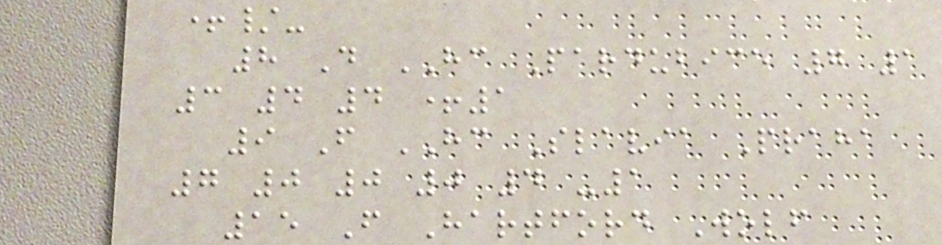+/-
8 D HC Pardubice 7 1
3 4 4 +1
9 F HC Slavia Praha
7 0 0 0 4 -1
15 F Hartford Wolf
